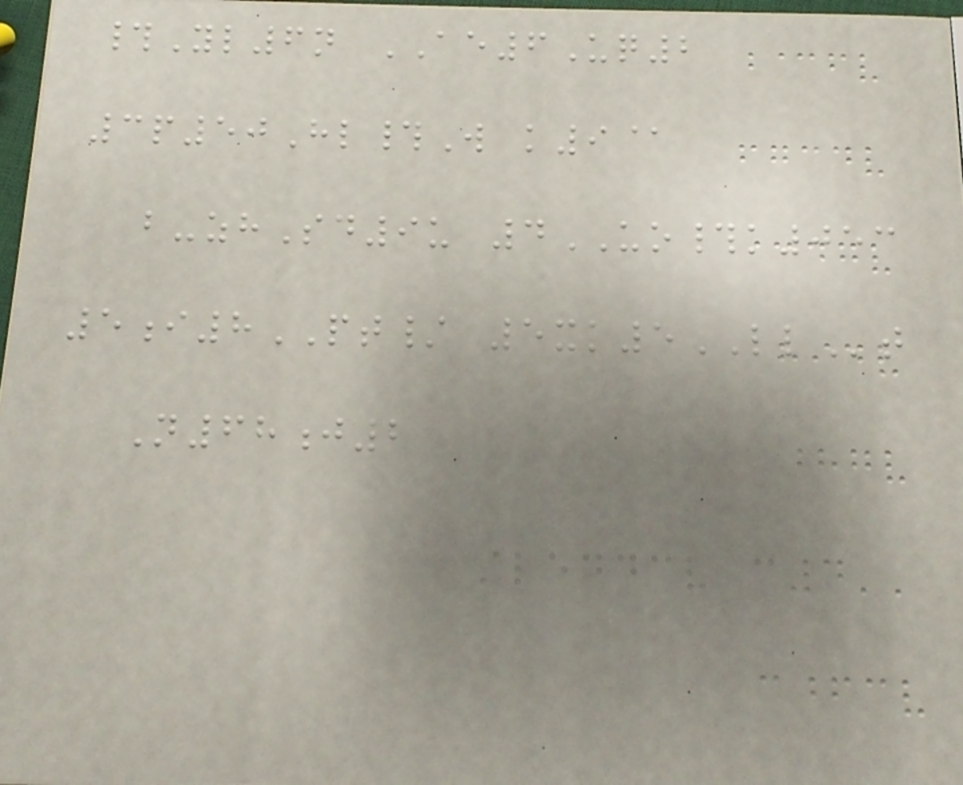#Yl6n AE6Uq2
3p50Hl#W k9@
b-zhSd9u 4UO#k053
5i8PT/ 5xk5LLt
N68j2
